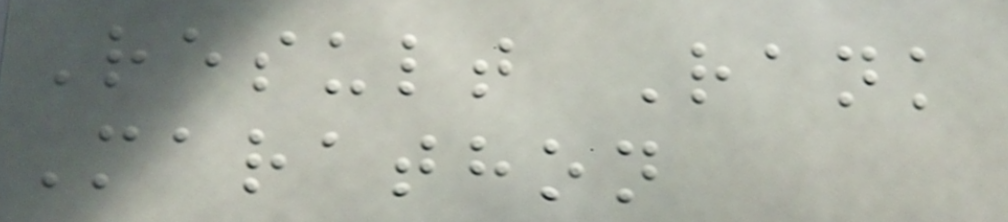Result Rank
Marathon
